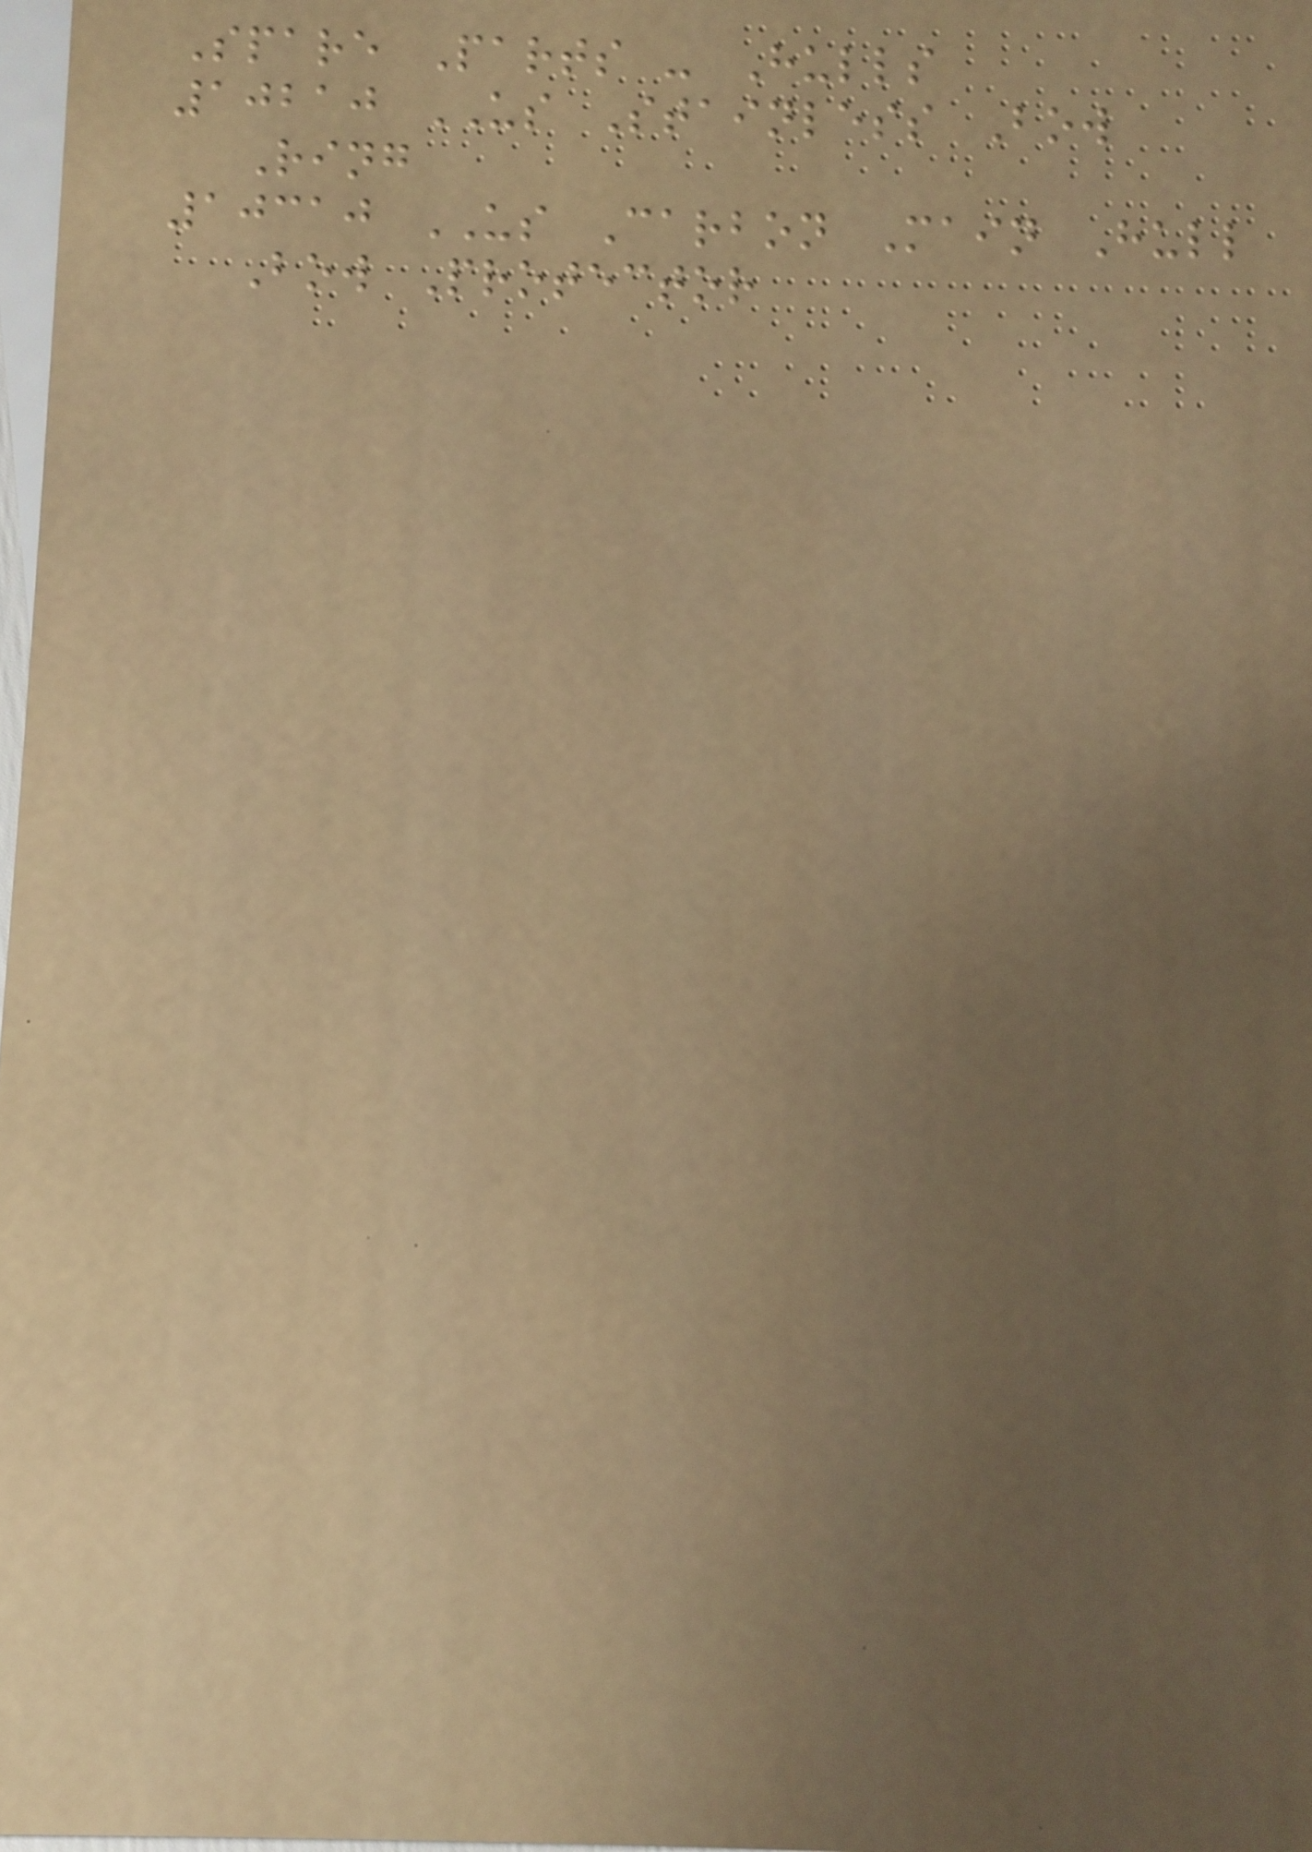Spare Parts - Hulls
10210 US Stainless Bow
Ring
10310 US Carbon Main Hull
Bow Protector
